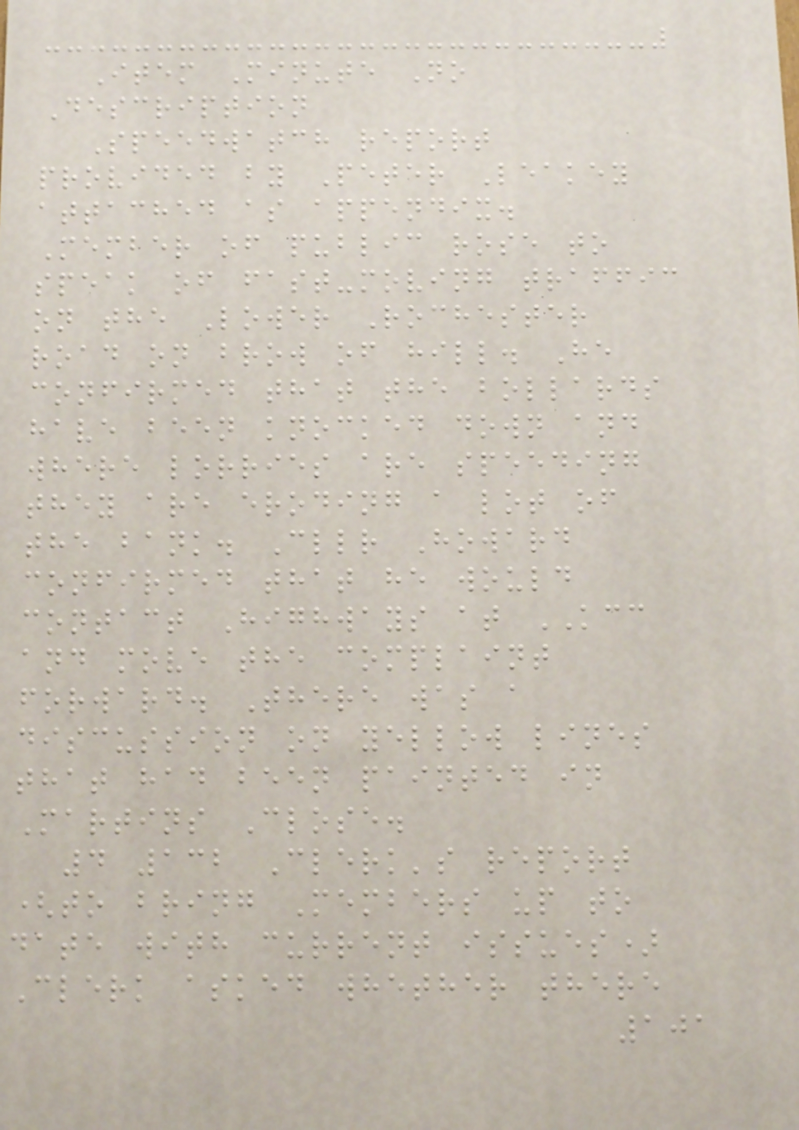Item Minute No
Description
Speedwatch report
provided by Peter Leakey
attached as appendix.
Member of public rose to
speak of fast-moving traffic
on the Lower Rochester
road on brow of hill. He
confirmed that the bollards
have been knocked down and
where lorries are speeding
they are eroding a lot of
the bank. Cllr Howard
confirmed that he would
contact Highways at KCC
and move the complaint
forward. There was a
discussion on yellow lines
that had been painted in
Martins Close.
4 132 Clerk's report
(to bring Members up to
date with current issues)
Clerk asked whether there
101
